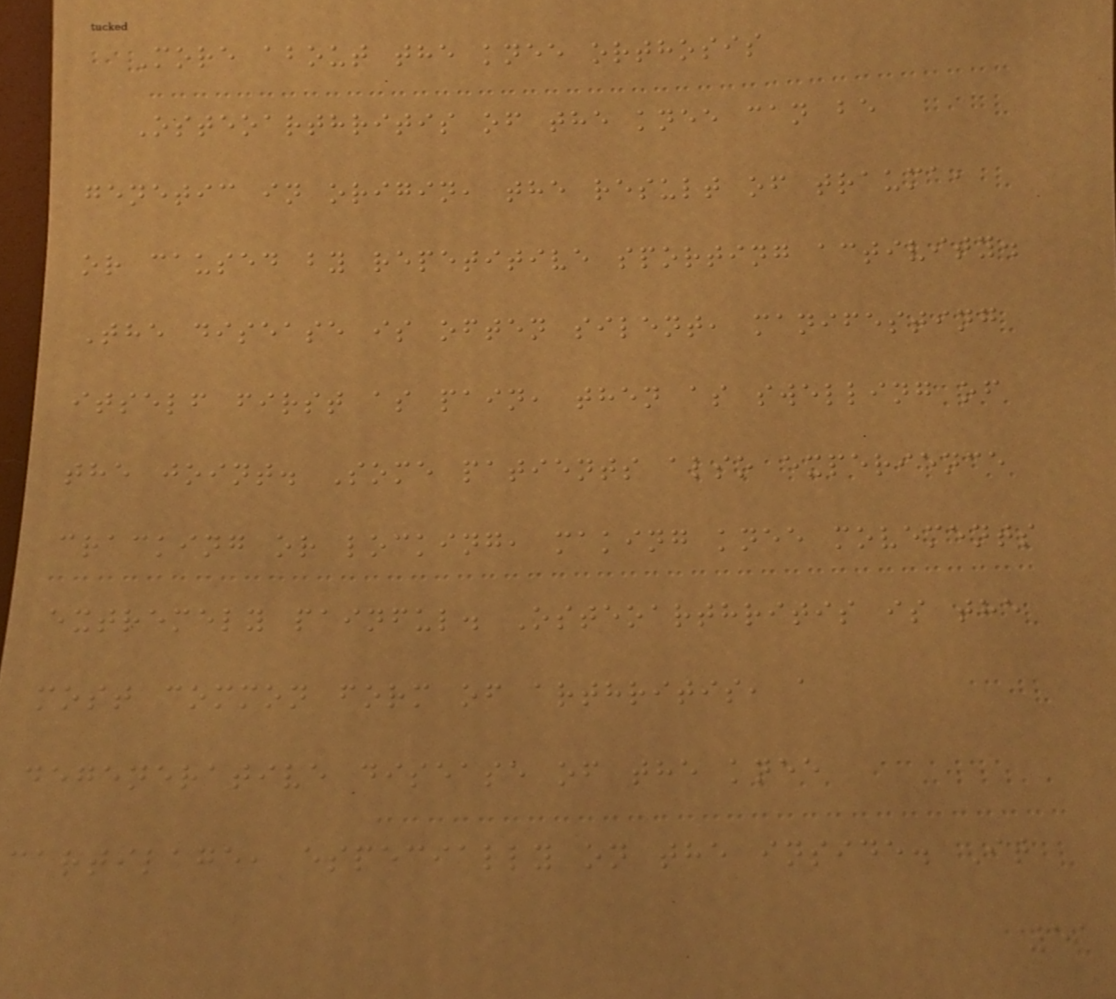More about the knee orthosis
Osteoarthritis of the knee can be
genetic in origin, the result of trauma,
or caused by repetitive sporting activity.
The disease is often silent, manifesting
itself first as pain, then as swelling of
the joint. Some patients also experience
cracking or locking, making knee movements
extremely painful. Osteoarthritis is the
most common form of arthritis, a
degenerative disease of the knee
cartilage, especially on the inside. It
51
